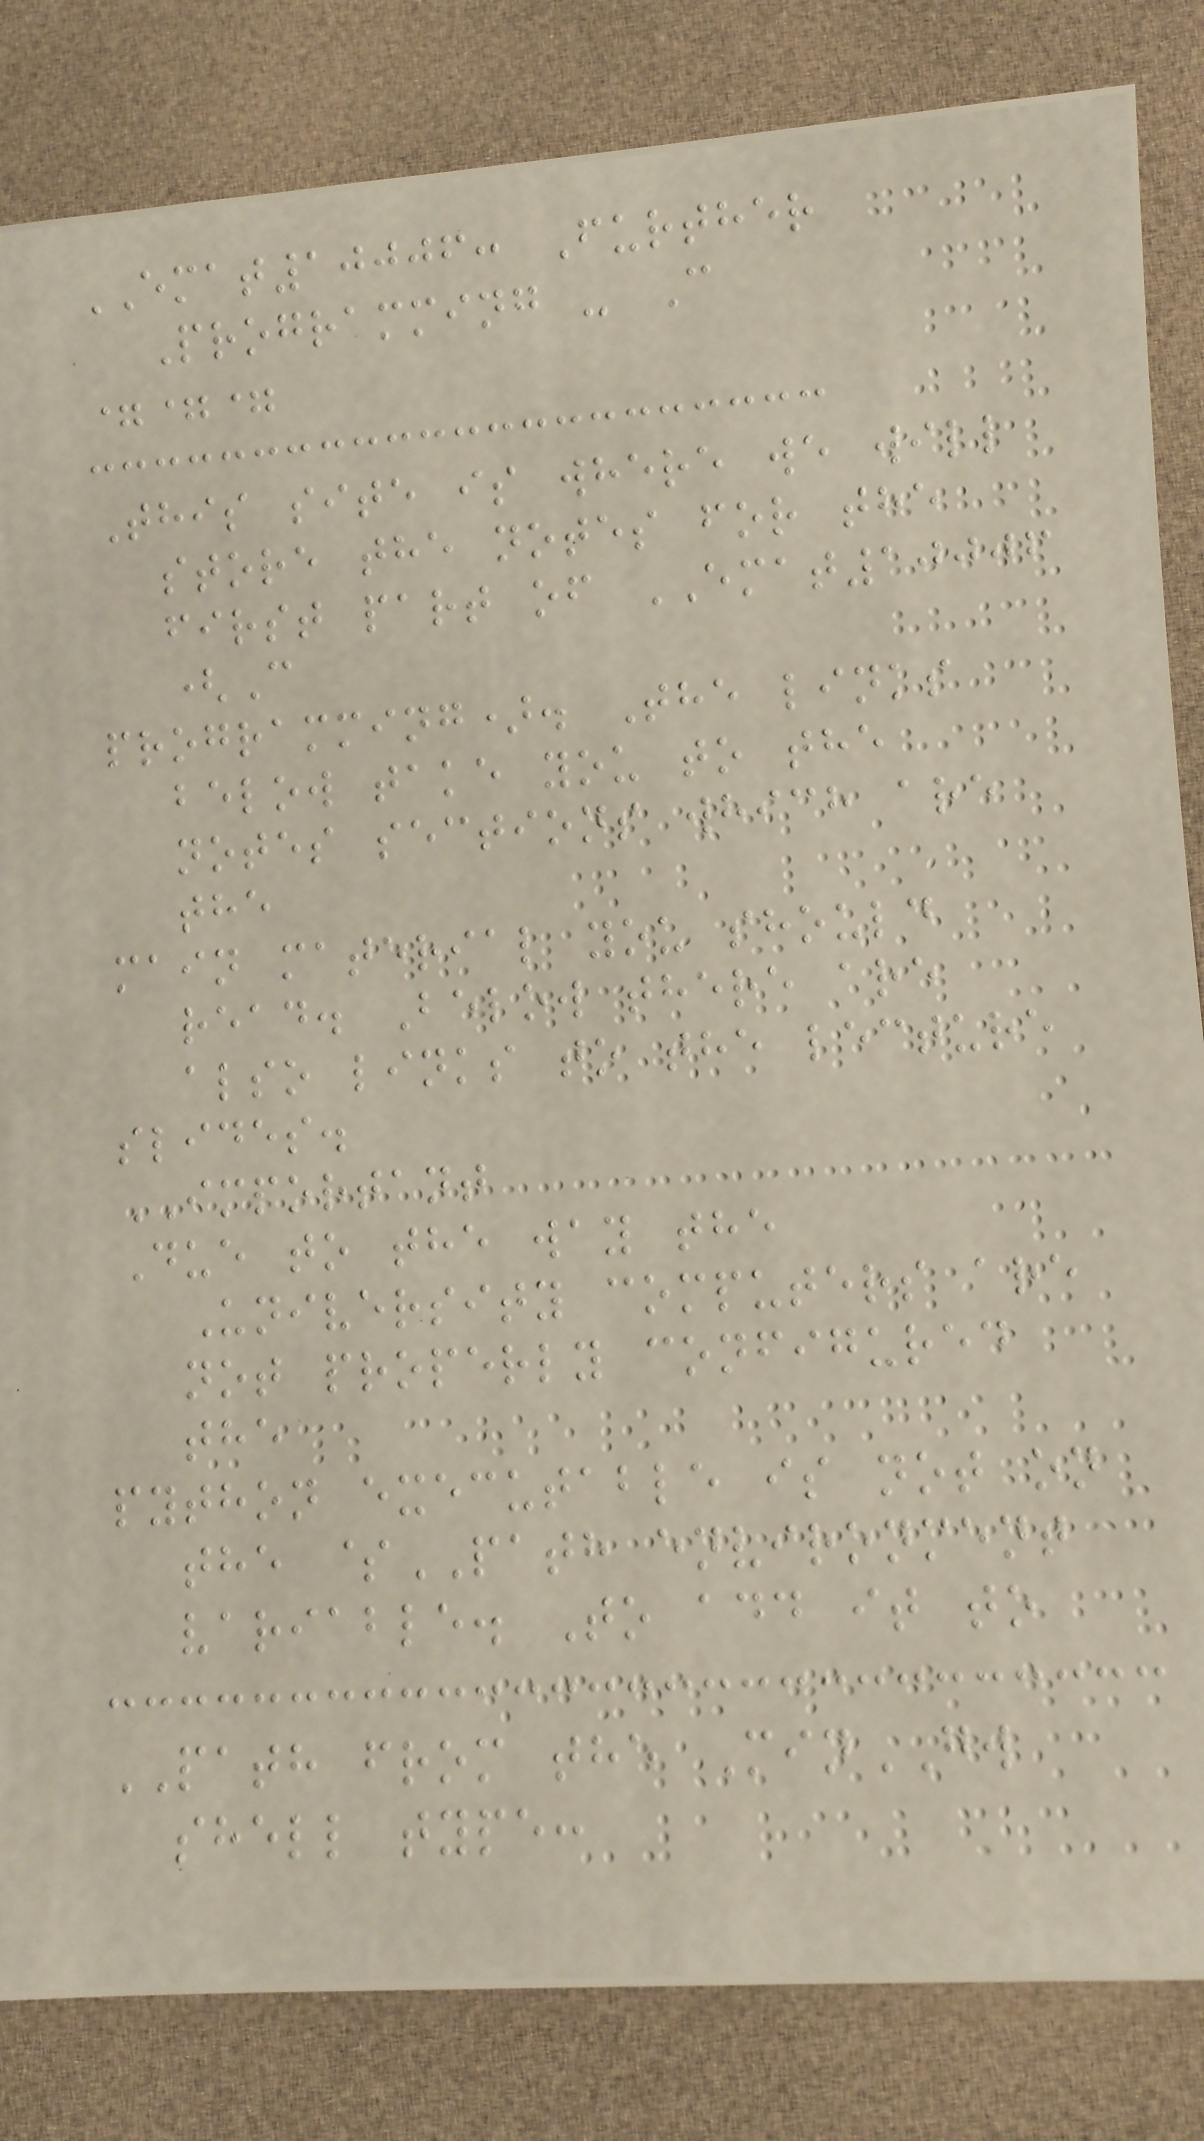EMAT10006: Further
Programming - C
===
This site is where we will
store the notes for the
first part of EMAT10006
(C
programming). The links
below take you to the
notes sections which are
the
main material you should
read. Below there are
also links to the lecture
slides.
IMPORTANT
Due to the way the
University computers are
not properly configured
the
python executable is not on
the $PATH environment
variable. To add it to
PATH from the MinGW
shell type:
